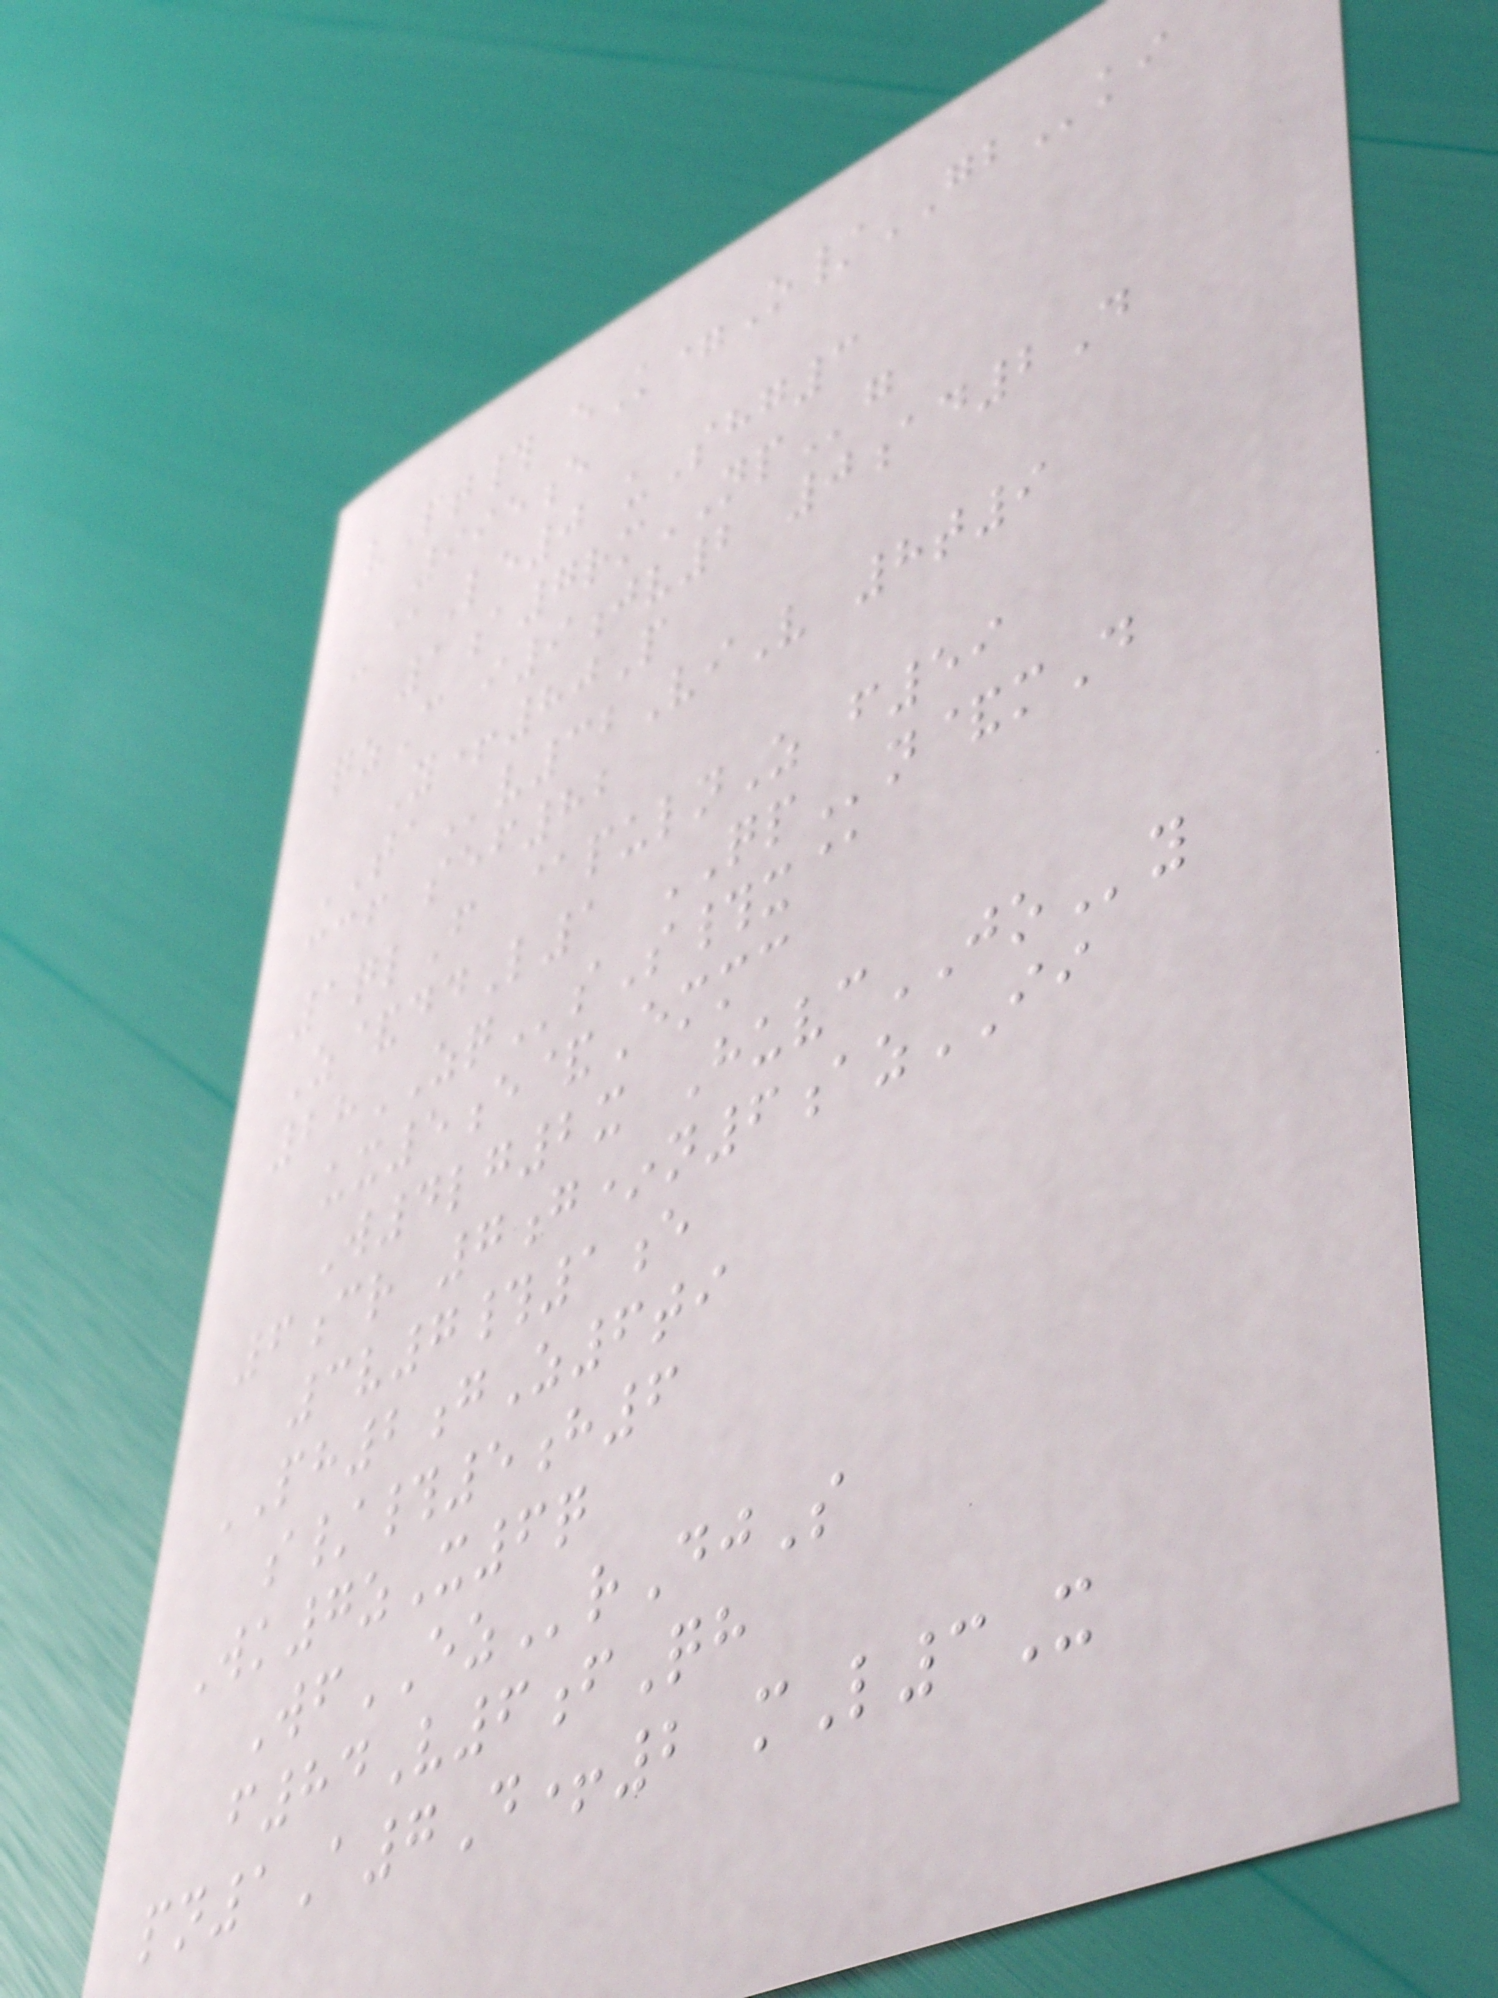vPt# eK=O/GBki
995e
-@Le0 uShg3
1a7rmNPg
qzC i9jv2 0ad2D
Y+80P
TAv32ViV 8t9
ccf sef82
1qlF @pulnZ f59
Z&ddL1 QPn&mD
28ZQsS#x@
ux5e&Emmc
W4lg2x HuvcJOy
6cr 7g*n6azII
3v7#1e
PH2gZ6ti
s/#5h6
Wk7zX6q
WfEZrDjS
f84V6fQh
pn1A7D+2 mL3X
